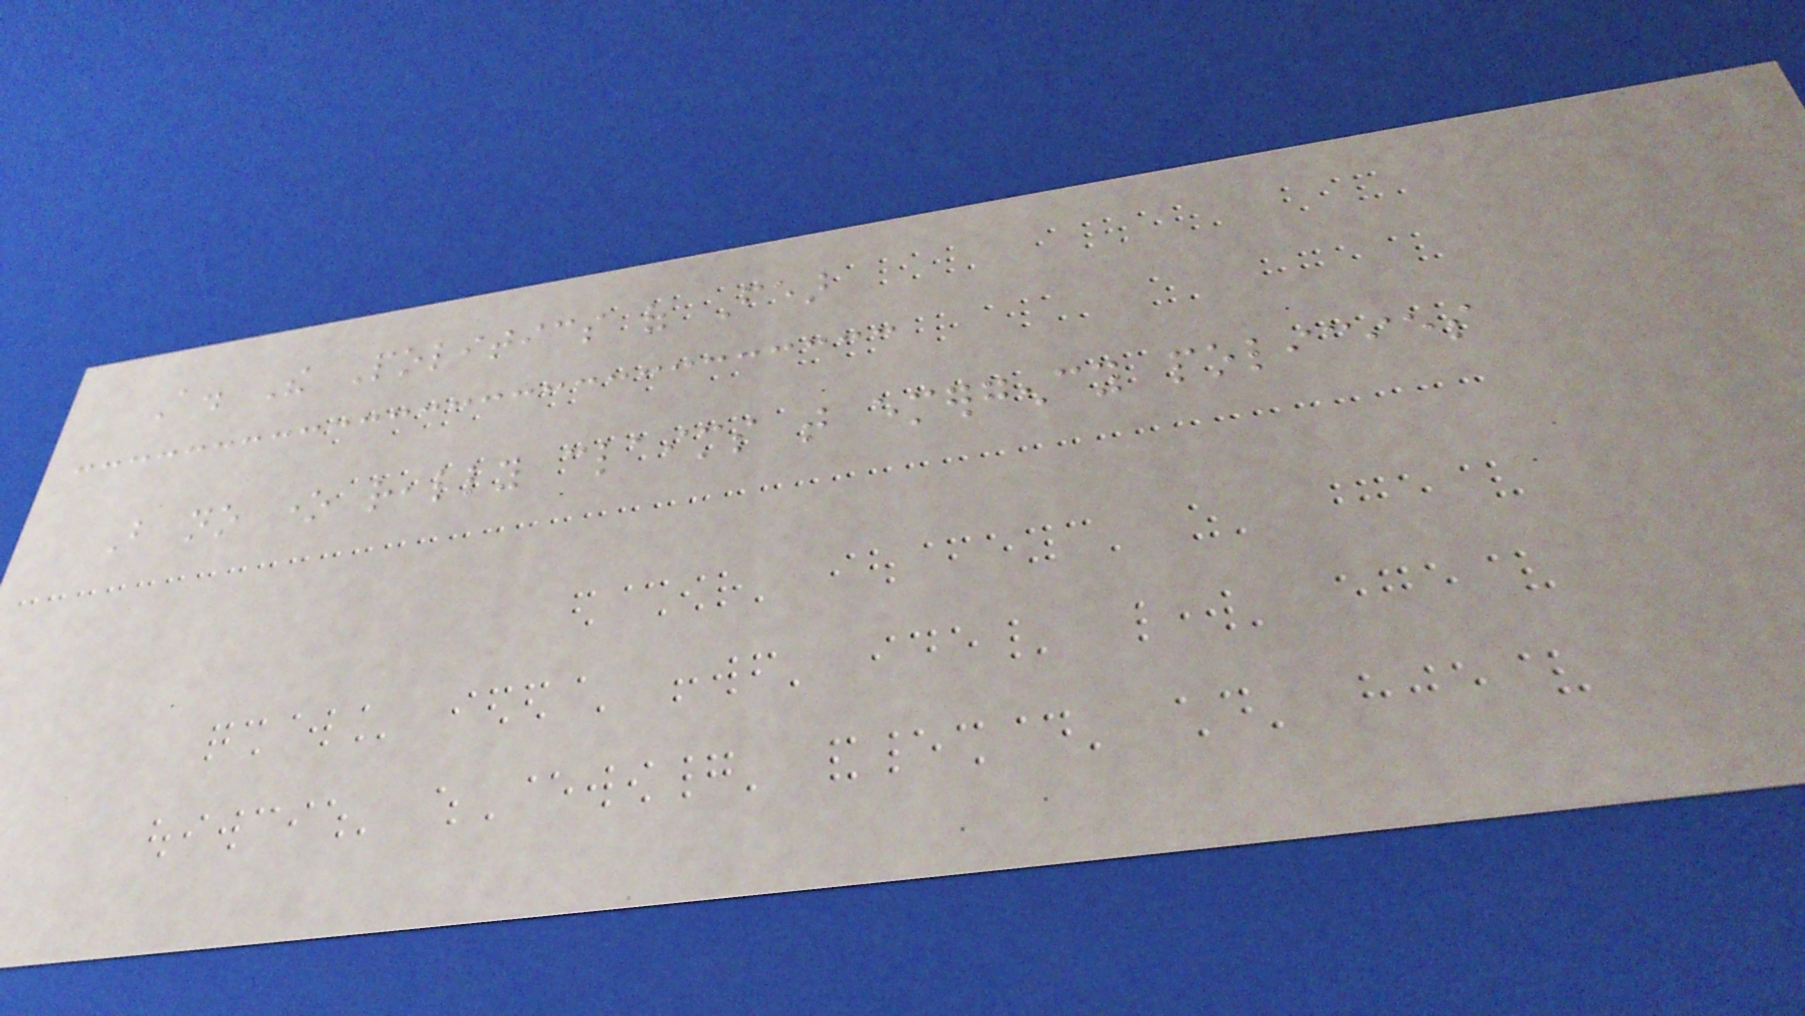A. The Politics of Fear
But no one really claims that emergency policies
